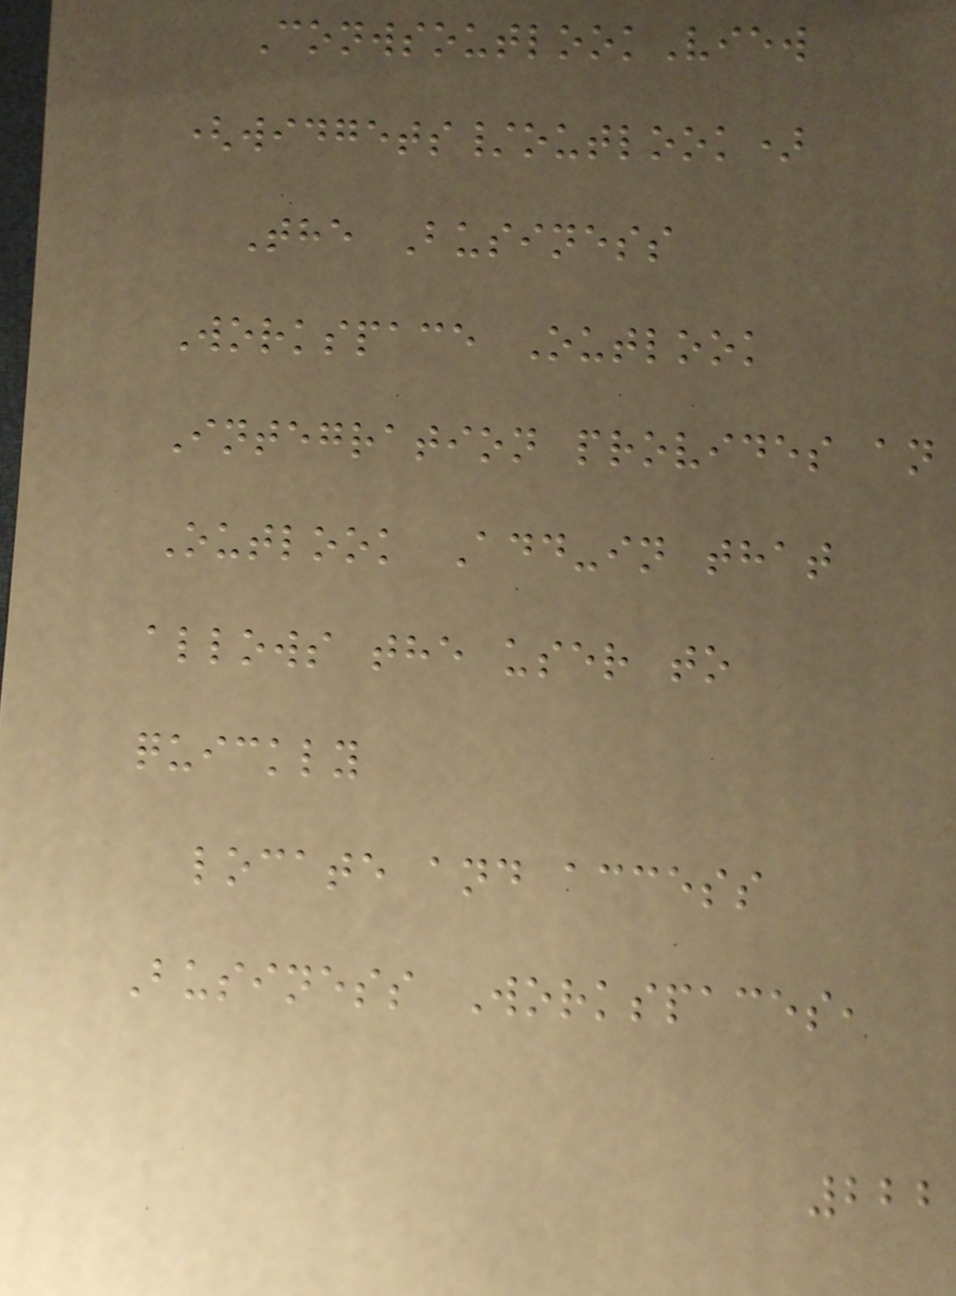ConwsoutlookView
(widgets/outlook)
The Business
Workspace Outlook
Integration provides an
Outlook Add-in that
allows the user to
quickly
locate and access
Business Workspaces,
222
